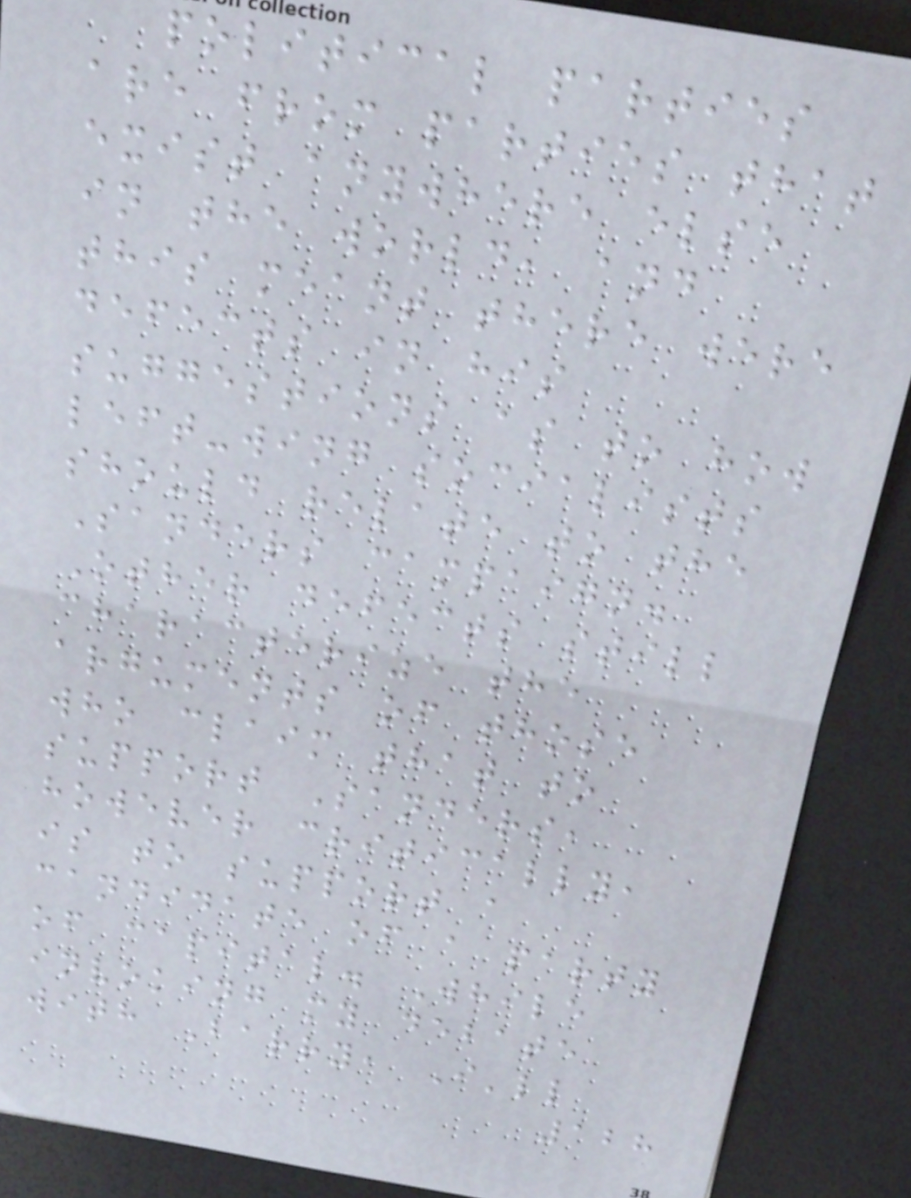political parties
are from parties that
exist anywhere else
in the world, and
this meant there were
defects in his
suggestions as to how
left-wing socialists
should relate to the
Sanders campaign.
Other defects still
characterize the
arguments of those
who claim that to
support Sanders,
however critically,
is to support a
candidate of a party
of capital. While
invoking my debate
with Barry, I'll
128
